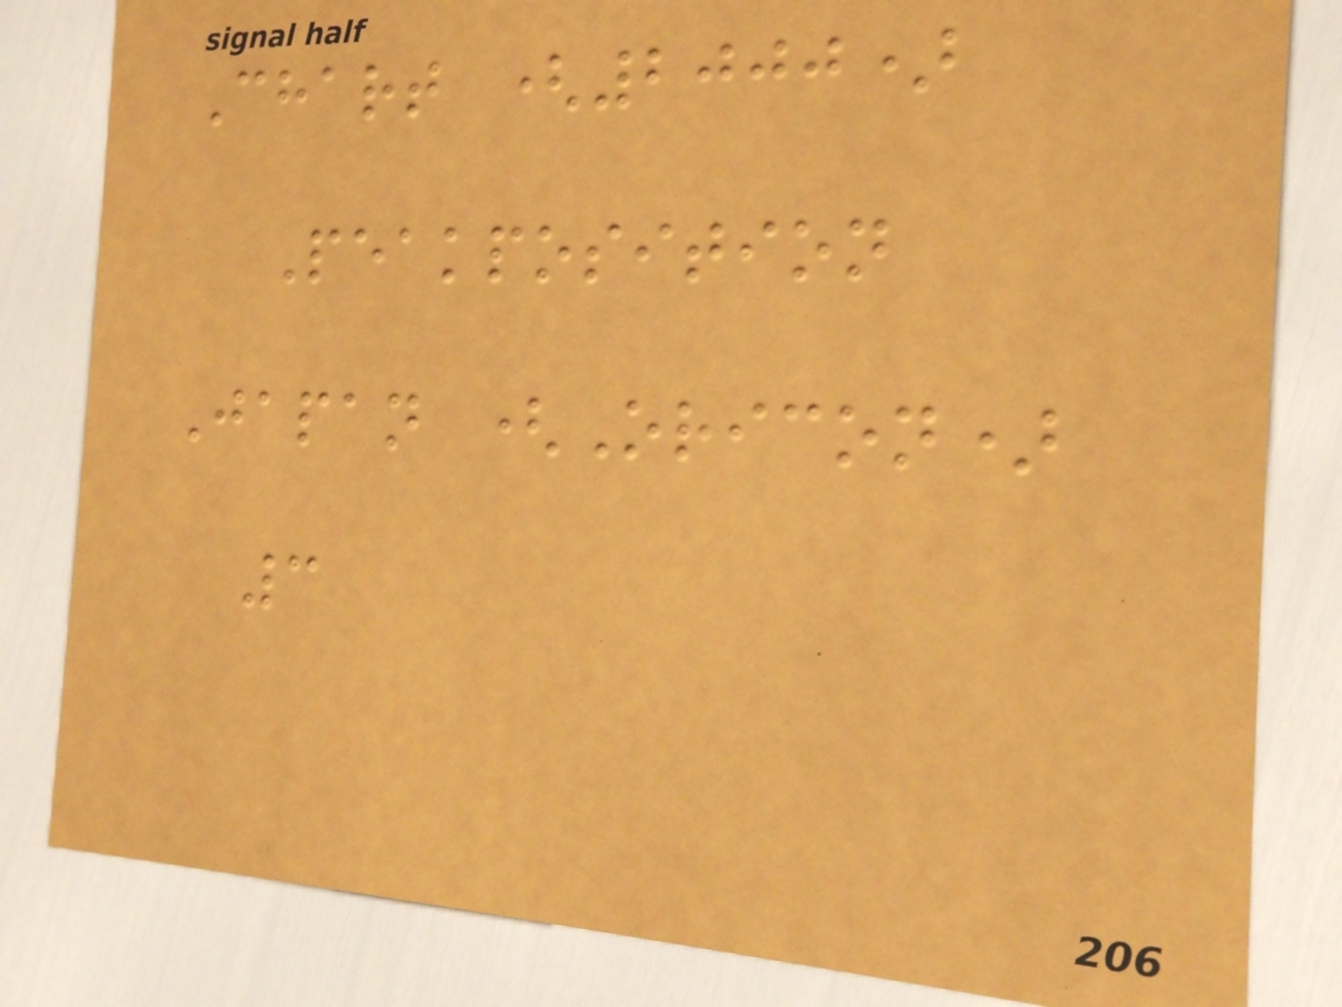Chart (2000)
Peakposition
Japan (Oricon)
3
